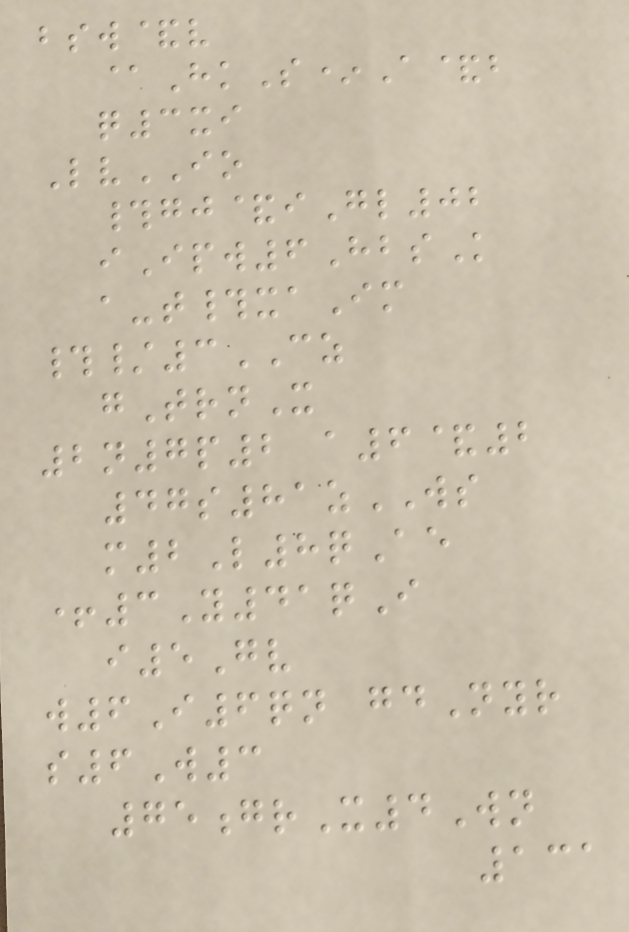bsw&v
@HkS*A&b
q3xi
LvIO
#gj&iGl02
iIpw6HbsK
a-t#xaIm
#/3CZ
gTrnX
2n7p2 a6&2
47s81zWS
m2L8qAe
+3Y41qI
i5Gv
w6I6qn gdNyr
s6W3
75grX4Wn
131
